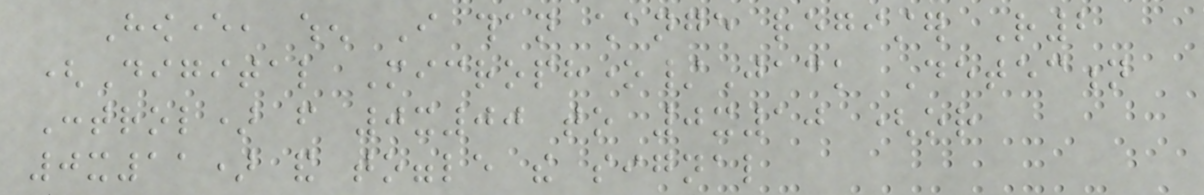However, when I than change register R2
(Digital Microphone/Jack Detection
Control) from 0x00 to 0x10 (or
0x11) and toggle the signal
